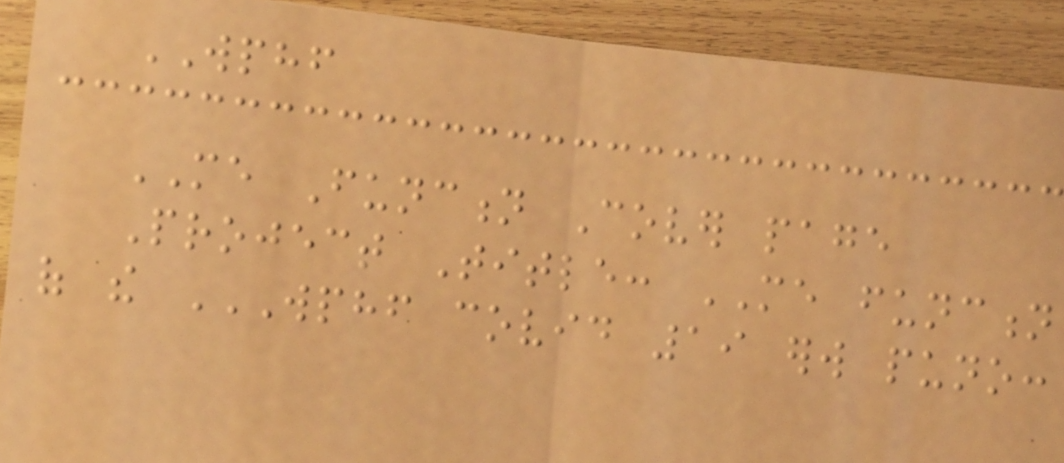WPHF
ME Function Cover page
Project Title: ME function
of the WPHF COVID 19 ERW PUNO:
